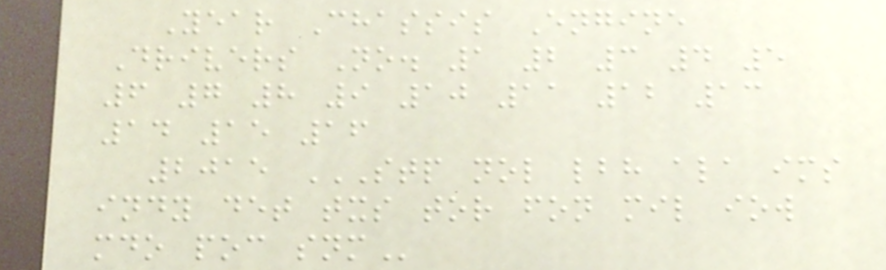Year Chassis Engine
Drivers No. 1 2 3 4 5
6 7 8 9 10 11 12 13
14 15 16
2015 STP NOL LBH ALA IMS
INDY DET TXS TOR FON MIL IOW
MDO POC SNM
